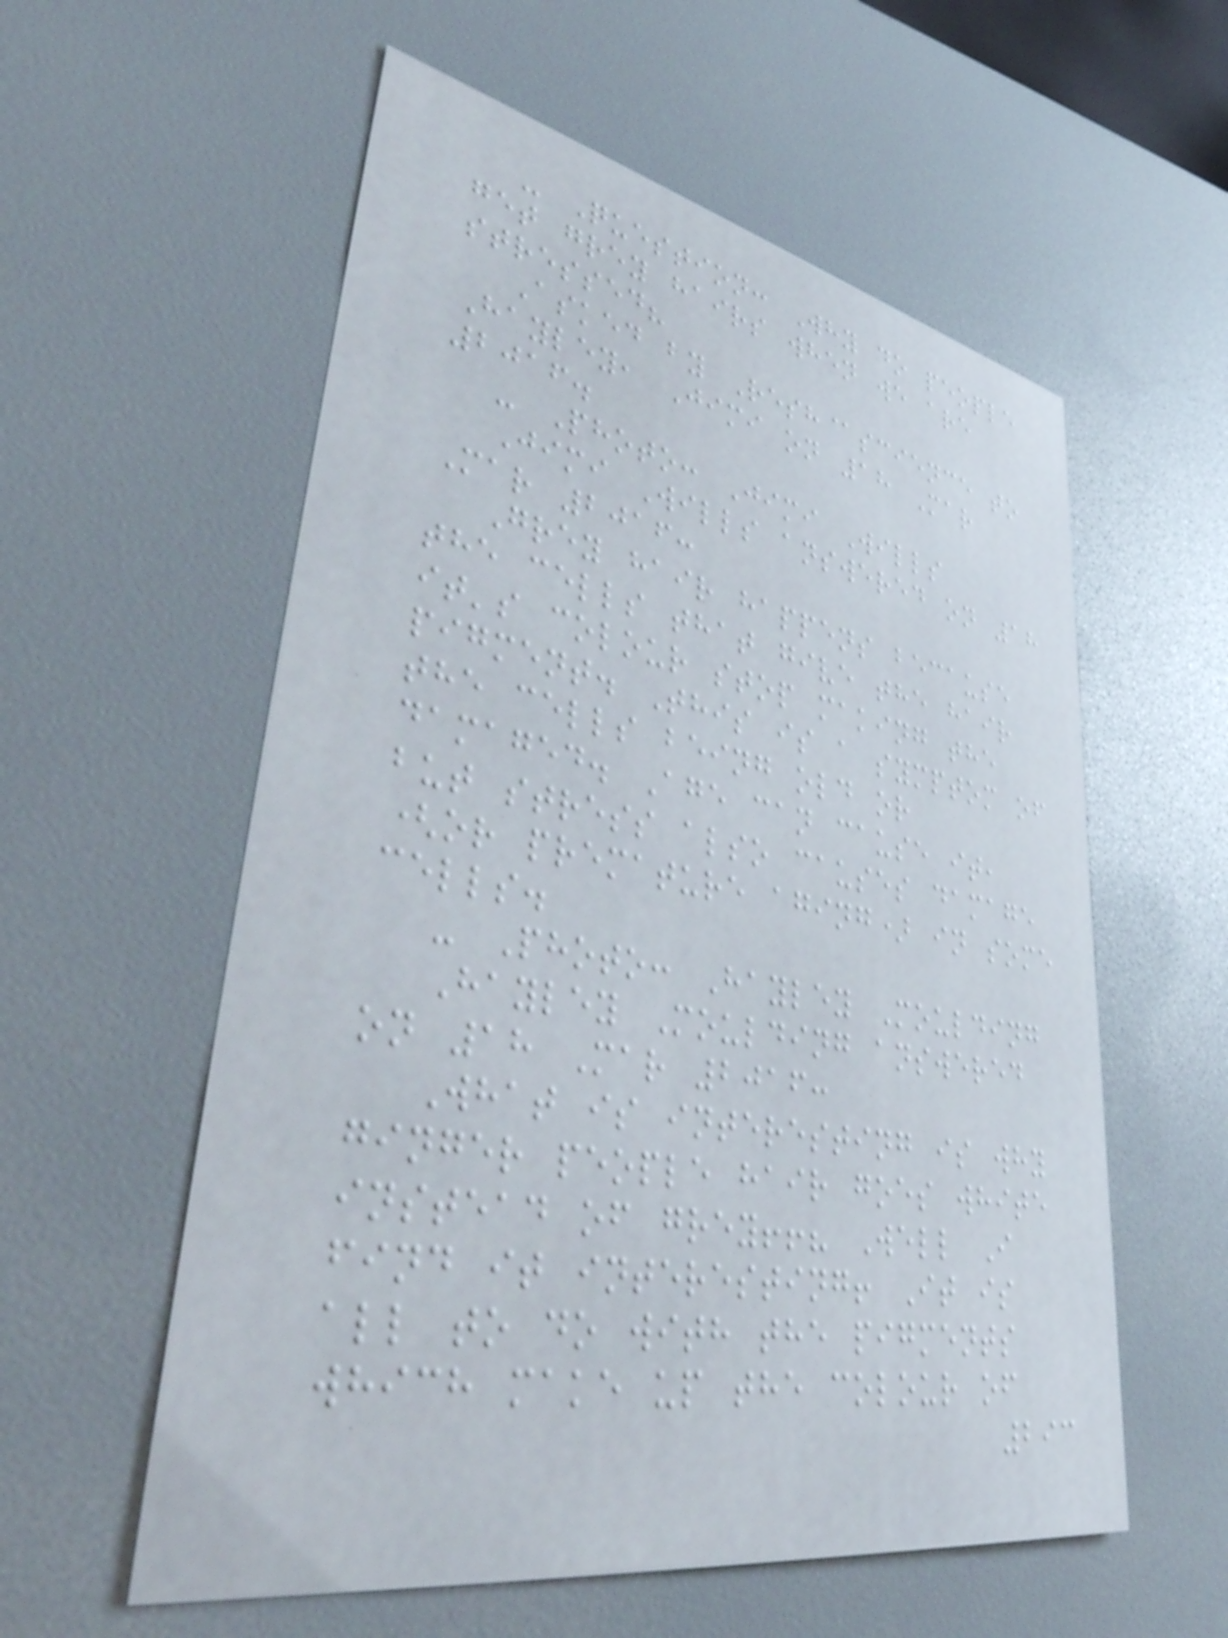- Question: Why do people
get grey hairs when we are
stressed?
Asked by Resh@science to
Hayley, Jimi on 18 Mar
2016.
- Photo: Jimi Wills
Jimi Wills answered on 18
Mar 2016:
Grey hair happens because
the cells that give the hair
it's colour stop making the
pigment. This is a symptom of
the cells being old or
damaged. Age can cause it,
but stress also causes damage
(or premature aging) in some
cells.
- Photo: Hayley Moulding
Hayley Moulding answered
on 18 Mar 2016:
What is interesting is why
ginger people hair goes white
instead of grey!!? Well I
find it interesting! It is
all to do with the pigments
which make up the colour of
293
